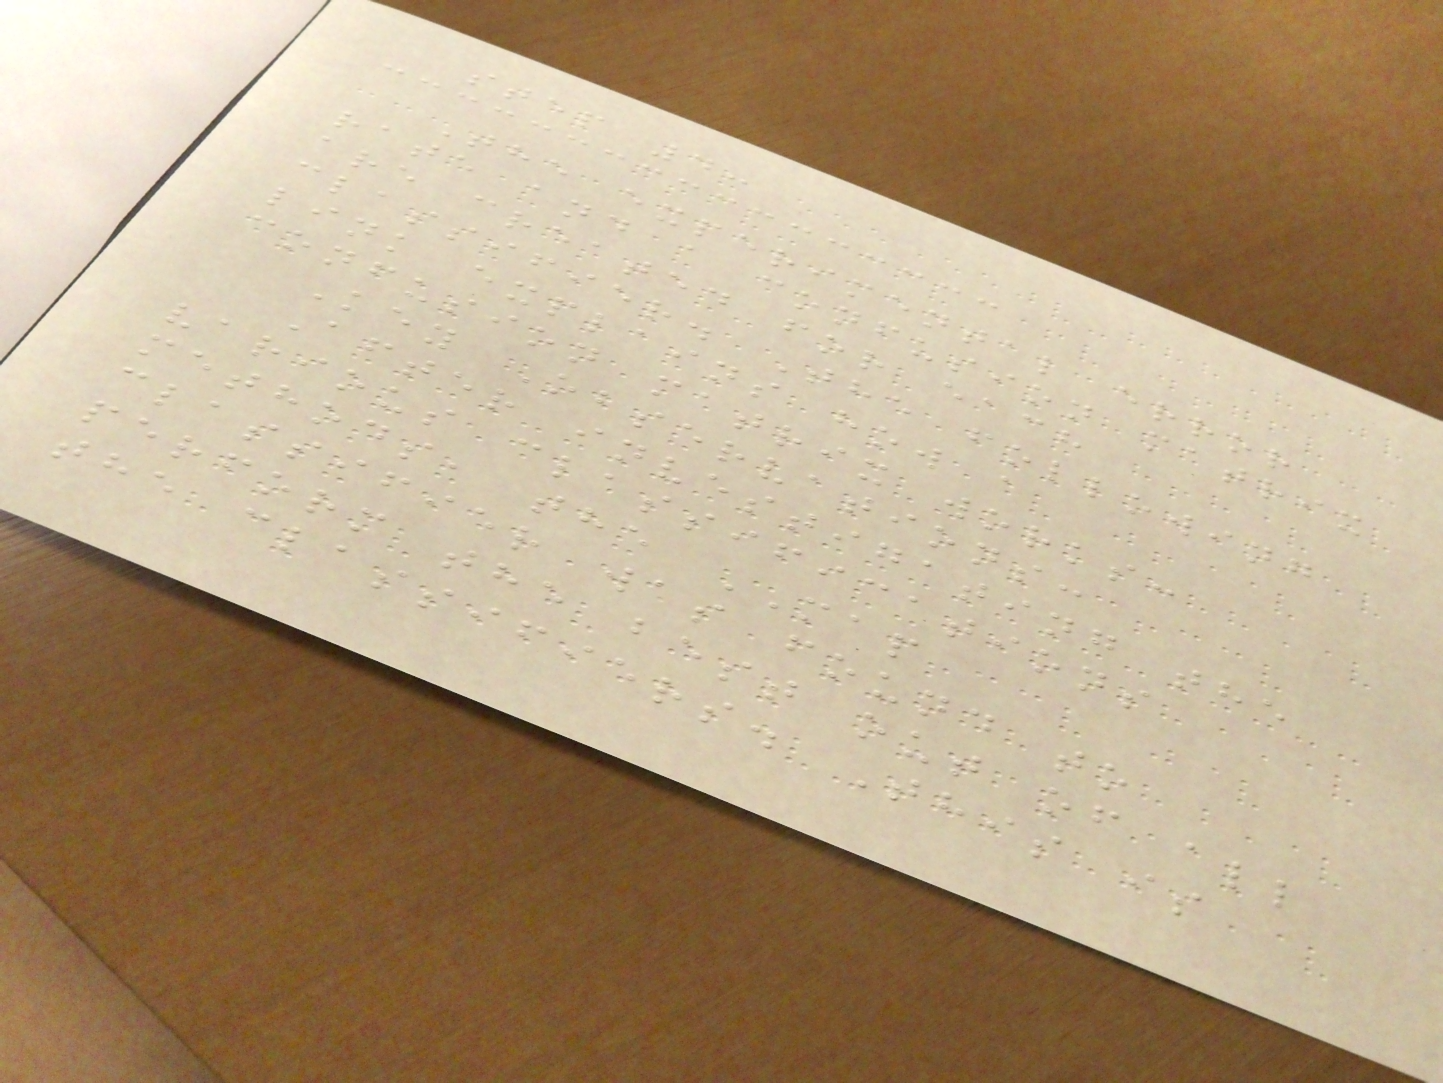step 4:
The experimental error
rate and a confusion matrix
are created for each
classifier. The following
link explains how a
confusion matrix works:
Key Observations:
After investigating the
various classifications
methods, the MAP
classifier was found to
perform the best out of all
the classifiers. This is
